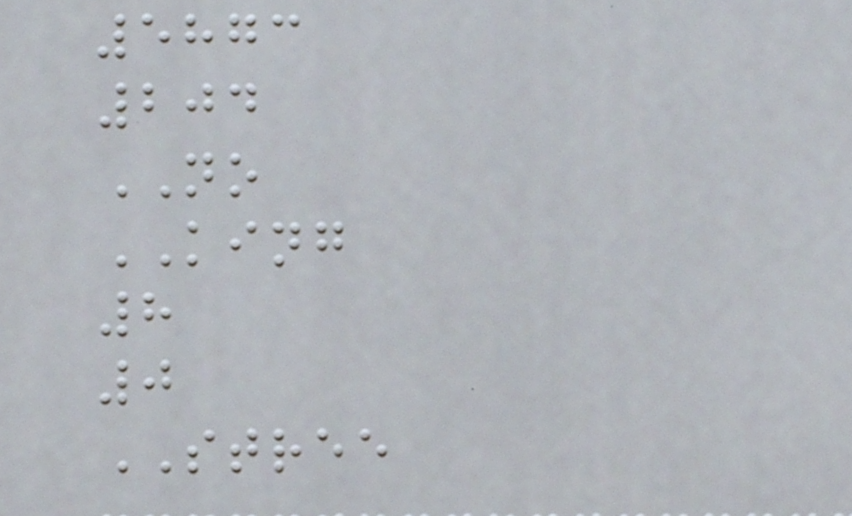5873
204
NO
KING
8
0
STREE
